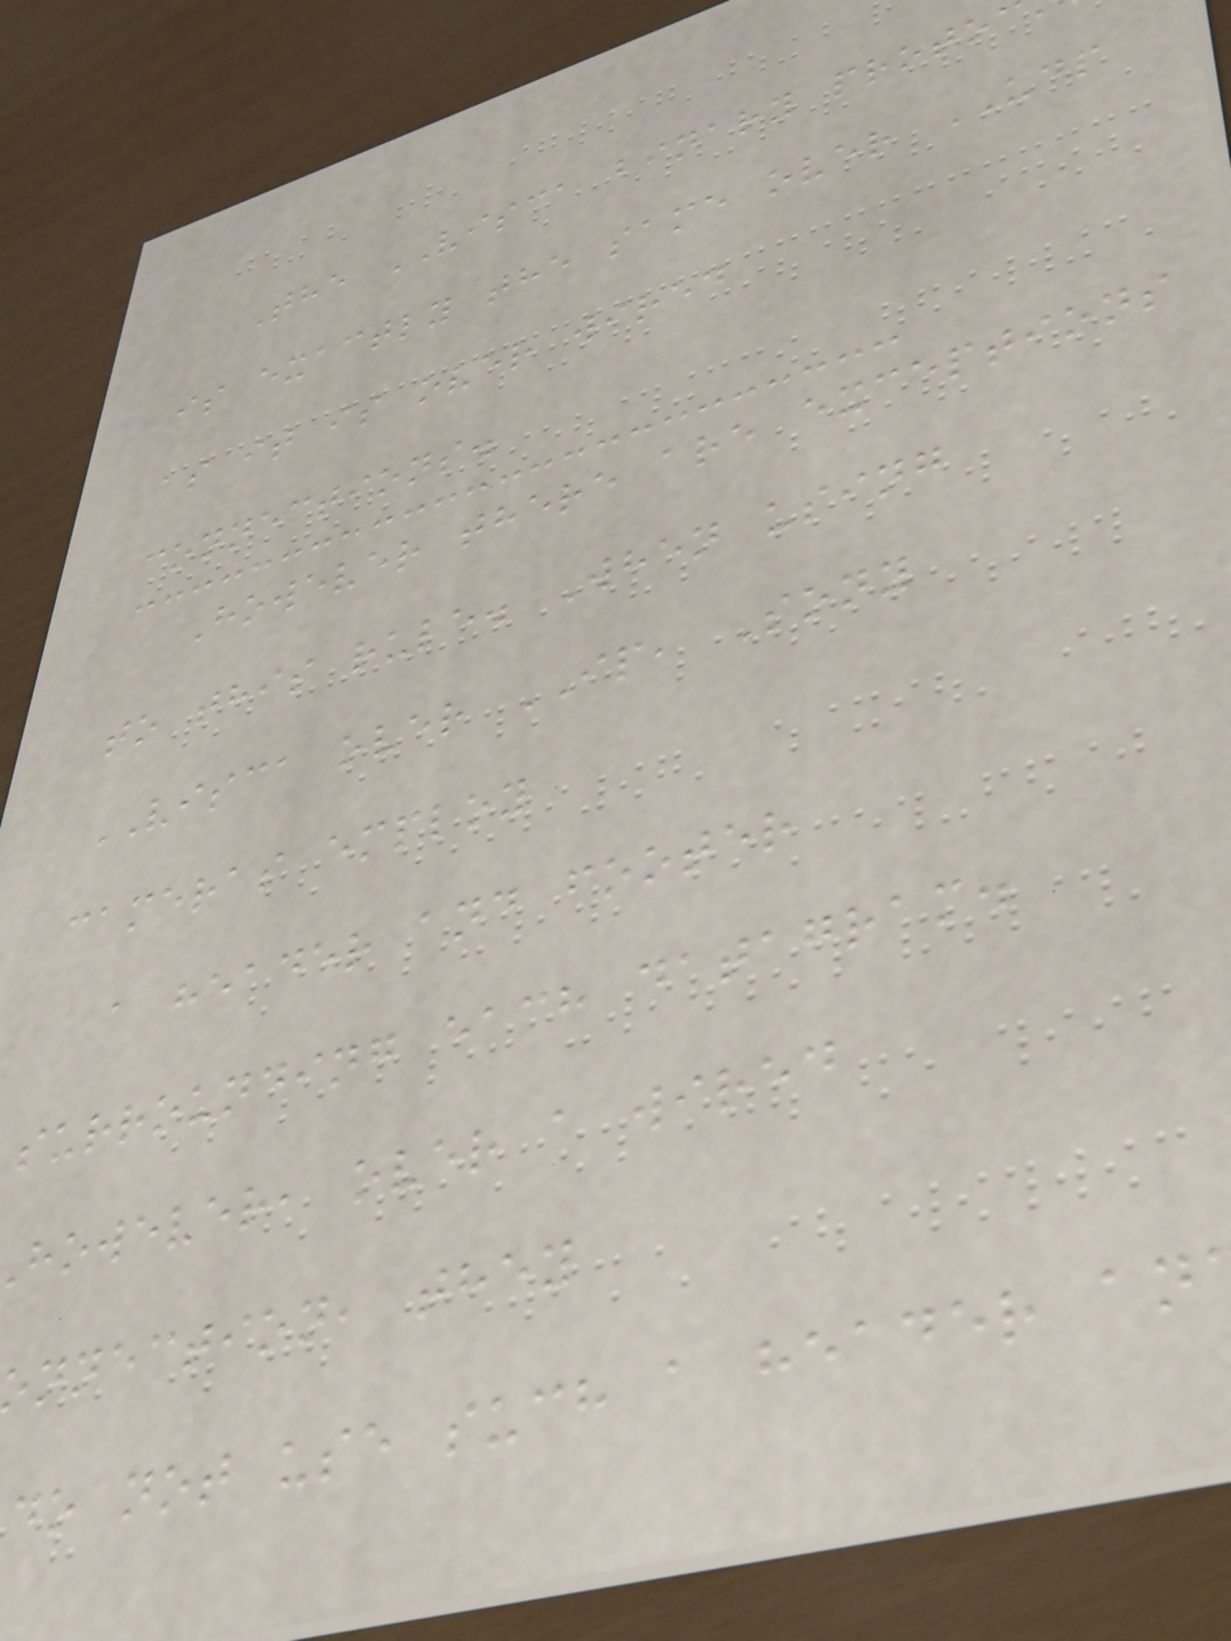The VISCA binary proto
is exactly the same over UDP
as it is over wired
connections.
However there are exceptions
to this rule. When using
VISCA over IP, Sony
cameras employ
a header and footer
surrounding each datagram.
however, over a wired
nnection, they
do not use such a header an
